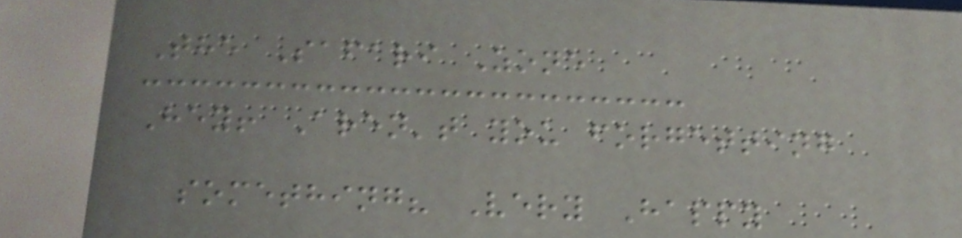The Safari Zone
Hey! Aren't you forgetting
something? Very Happy
